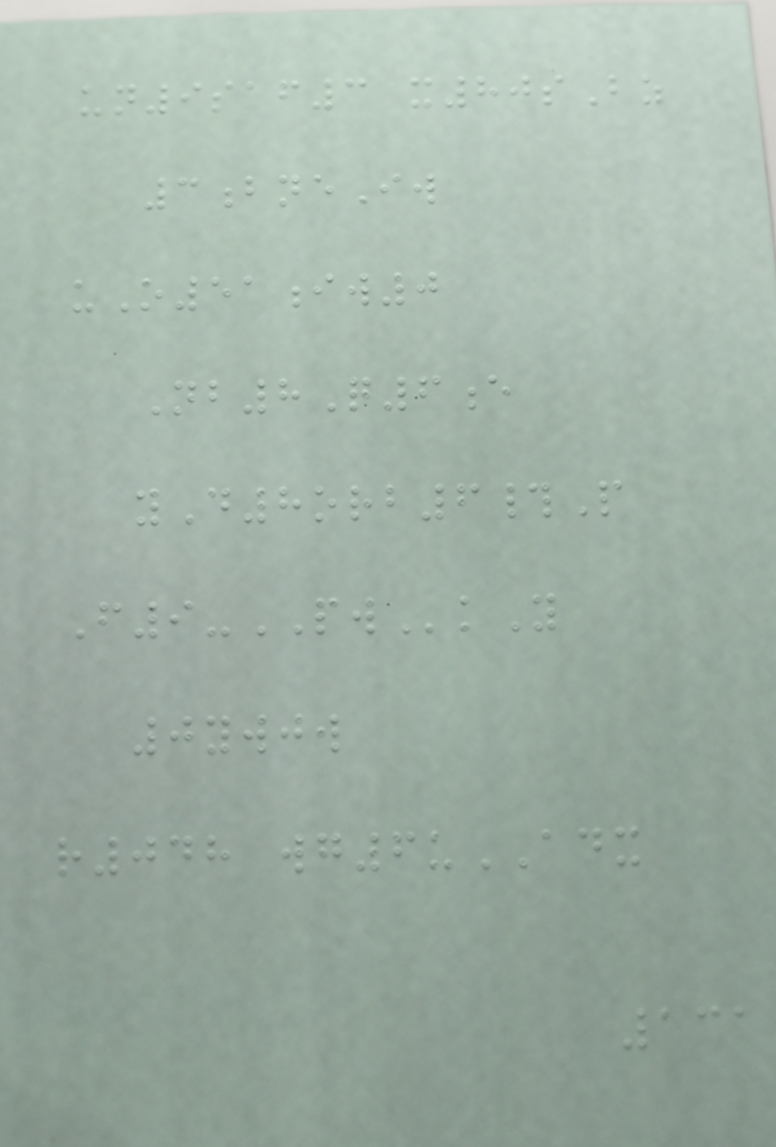un9saf3 x80sBz
3bneIw
uO51iw0
Nb8Q6e
yD8orb6#P
F9-PWkY
0ywjw
r048 wg6uADX
131
